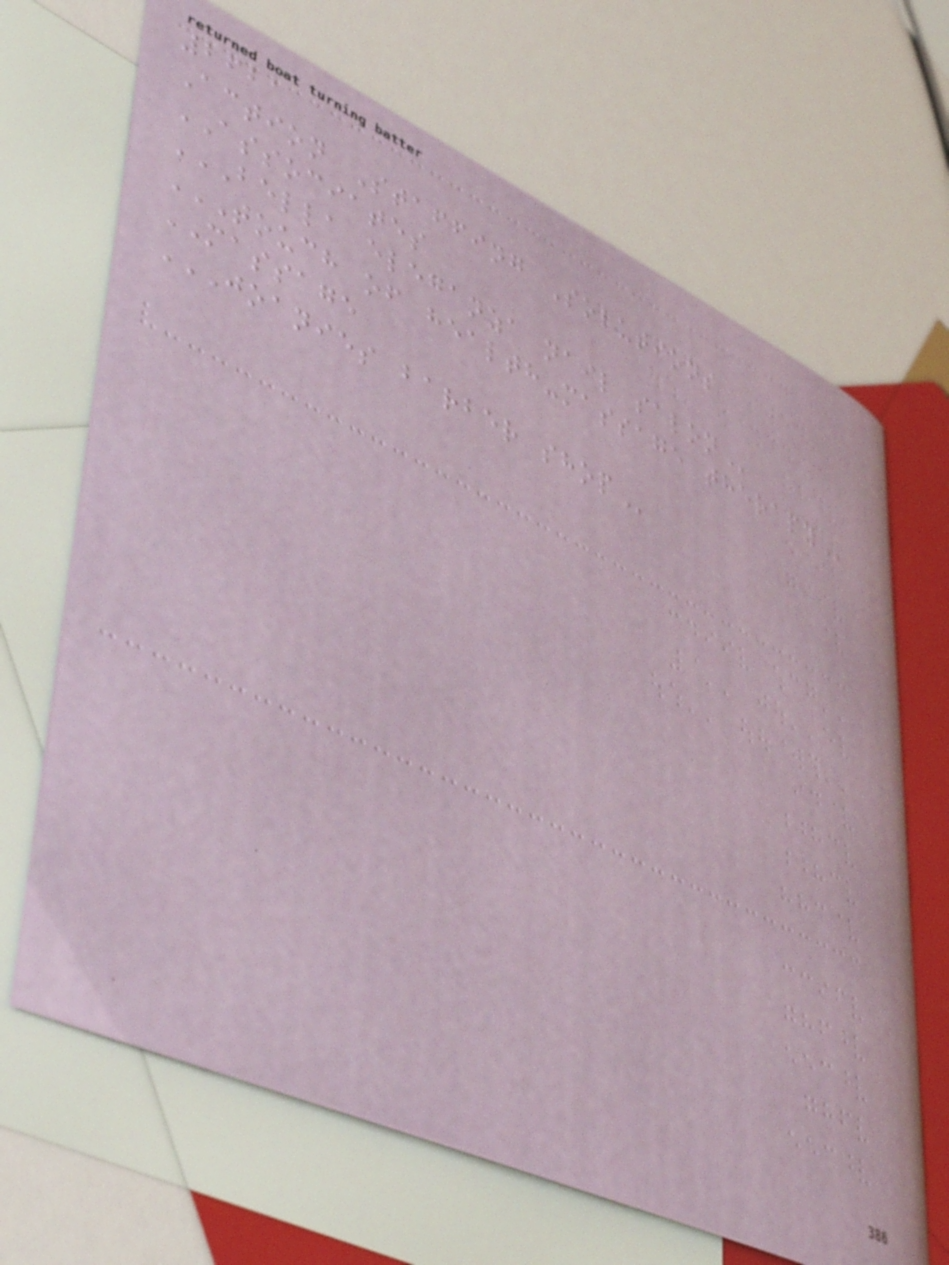2621
Action Staffing Solutions
ASSOCIATES
BELLA ELEGANZA NAIL SALON
TOUCH OF HEALTH-MASSAGE THERAPY
MASSAGE
JOANIES BARBER SHOP
